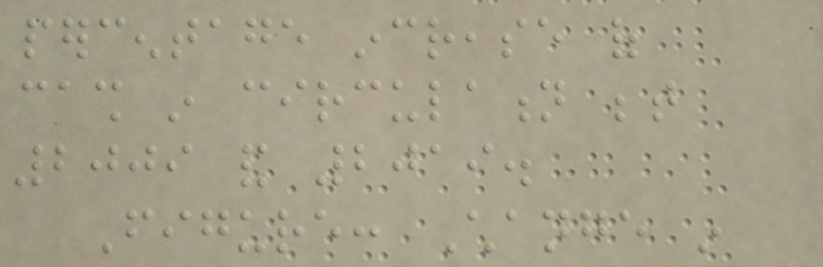percentage increase of
cash in circulation between
2009 and 2019.
Figure: Change in
